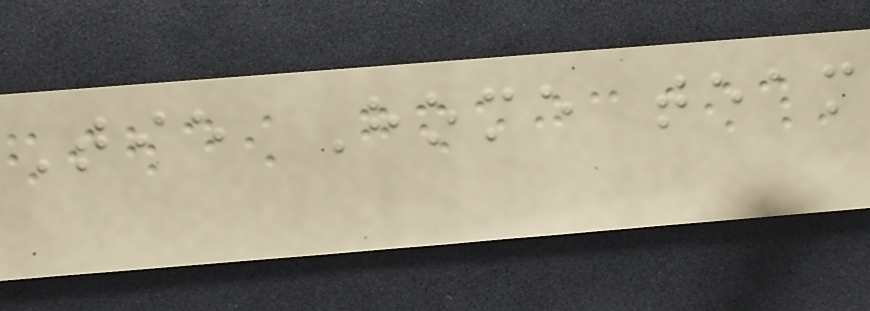Tie Home team
